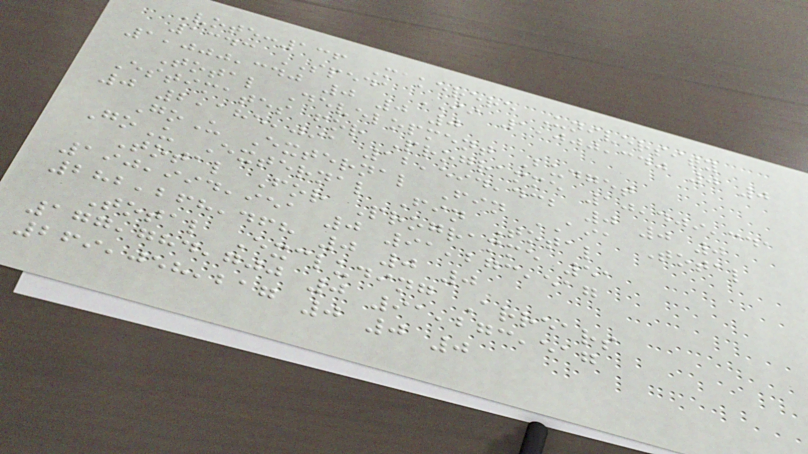Vote:136 Makerere University
1343 SPEDA II 1,000,340 0 0
1,000,340 0 0 0
Total Development Budget
Estimates for Programme 10,409,341
0 2,185,091 12,594,432 0 0 0
GoU External Fin AIA Total
GoU External Fin Total
Total For Programme 51
190,994,951 0 91,273,517
282,268,468 0 0 0
Total Excluding Arrears
177,784,700 0 91,273,517
269,058,217 0 0 0
